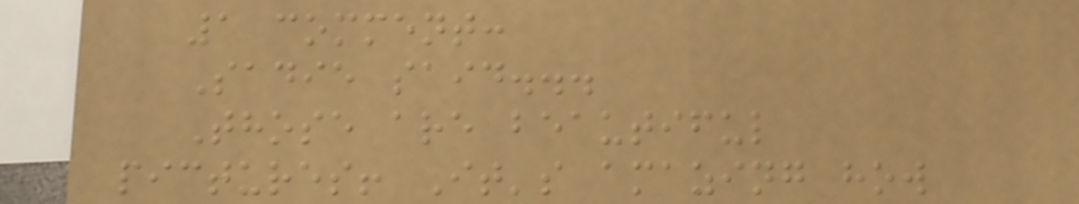1 comment:
Sadie said...
Those are beautiful
pictures! It's amazing how
